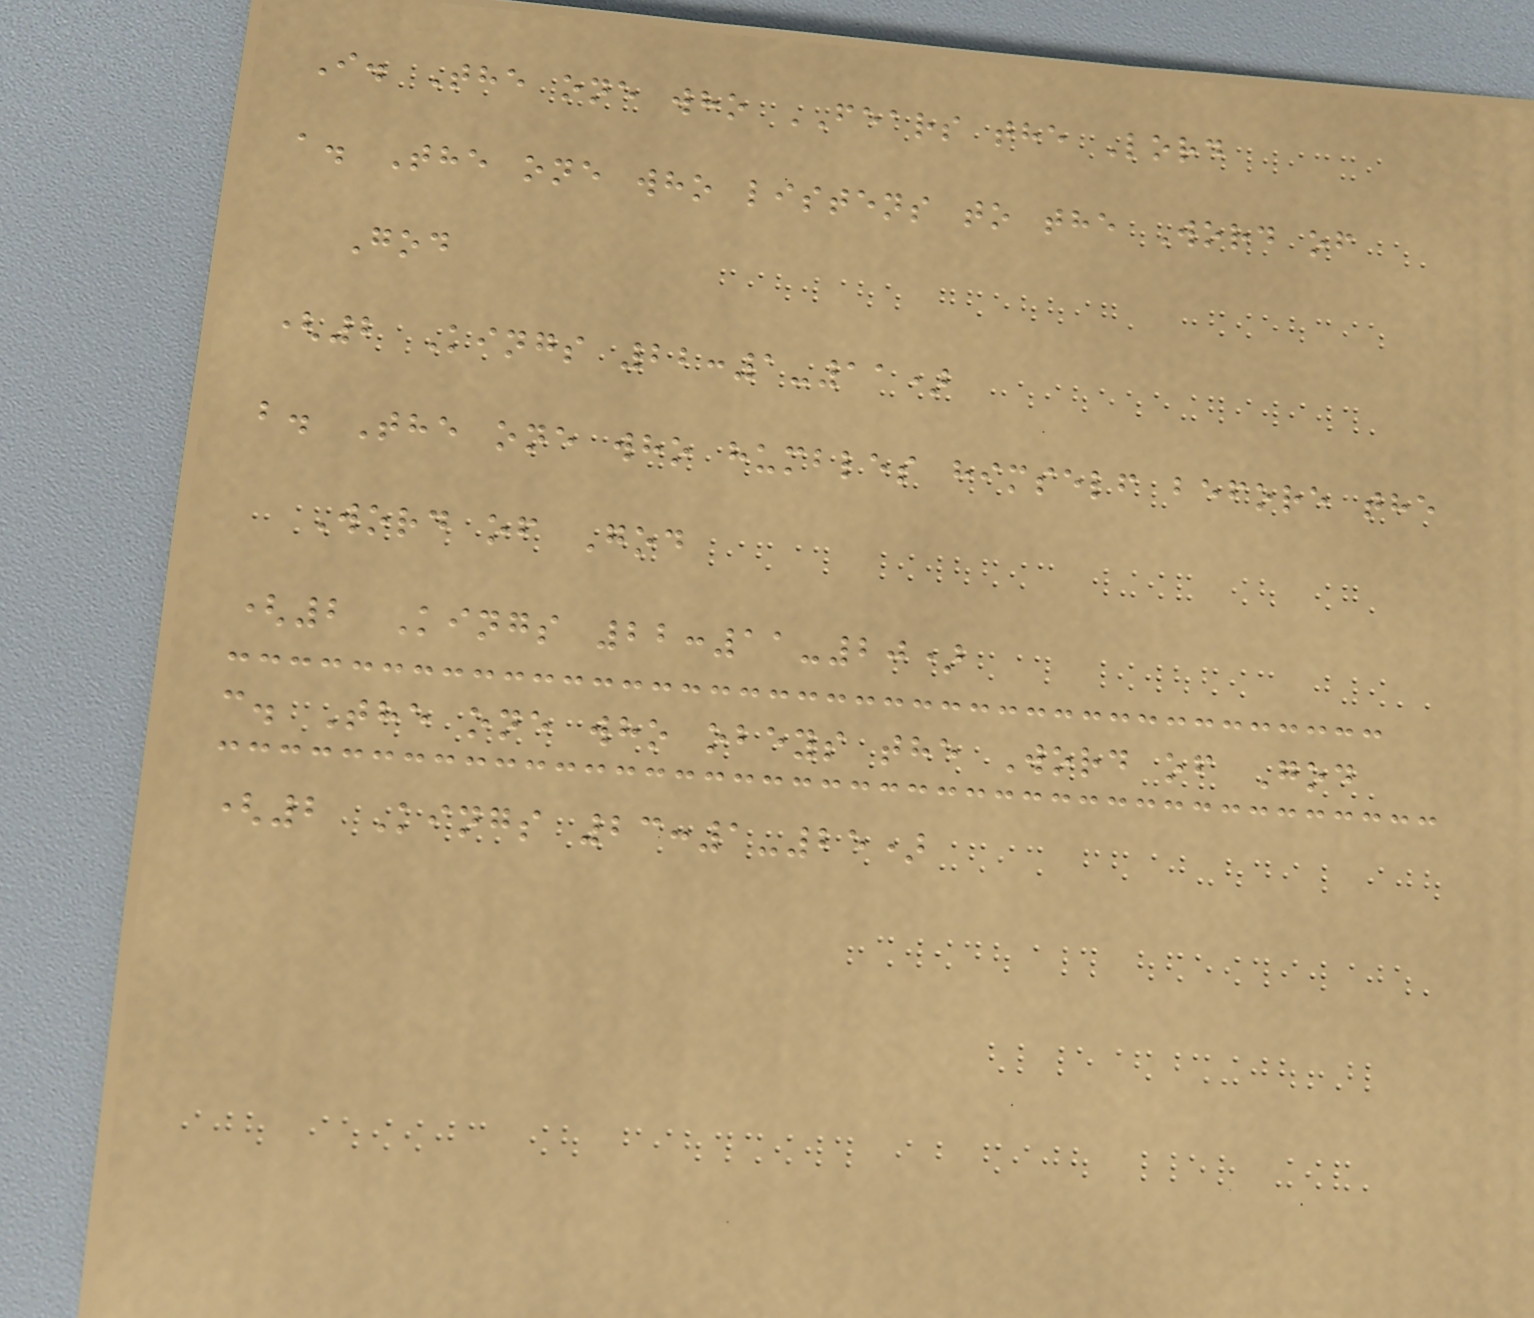I. The one who FEARS the Lord
a. The one who listens to the Word of
God
(2 Kings 22:1-11)
b. The one who humbles himself before the
Word of God
(2 Kings 22:11-20)
c. The one who obeys the Word of God
(2 Kings 23:1-25)
